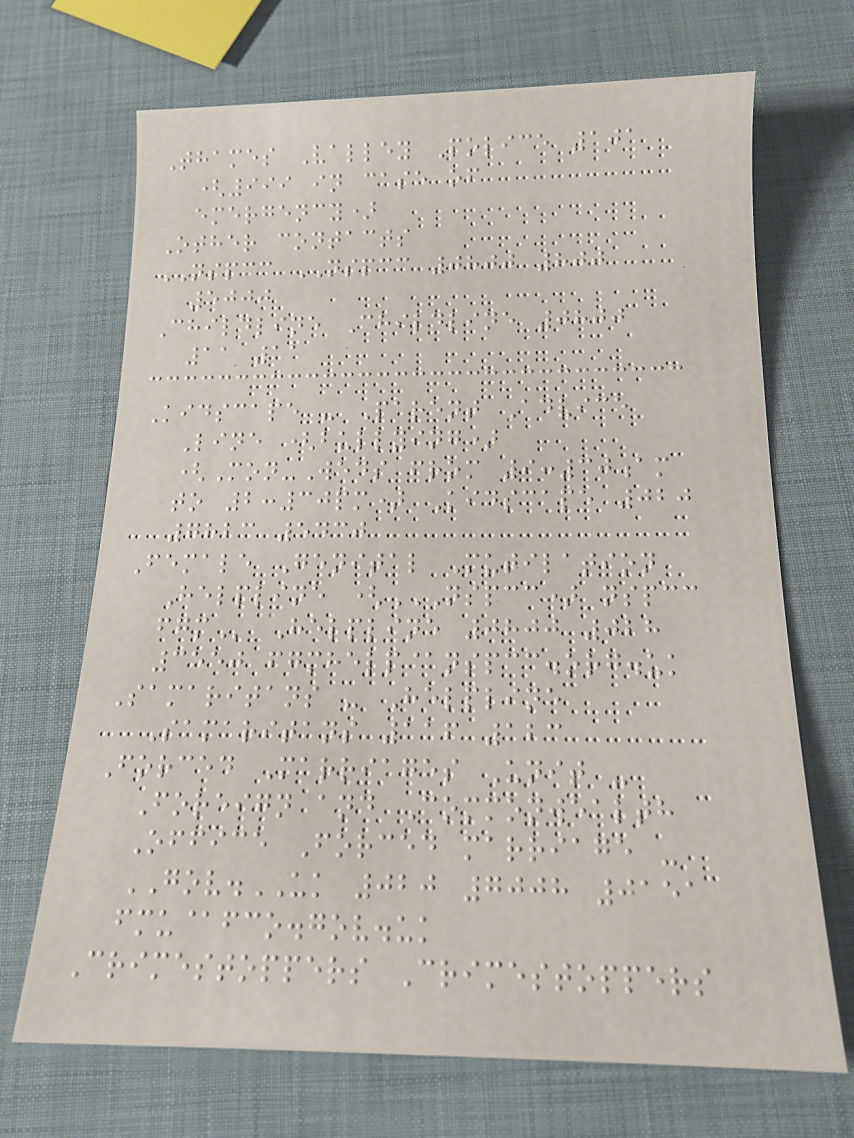Thames Valley Police 101
(999 in case of
emergency)
Other contacts
NSPCC NSPCC 0800 800
5000
Childline Childline 0800
11 11
Kidscape - Parent Advice
Line (bullying)
(Mon-Weds from 9:30am
to 2:30pm) Kidscape 020
7823 5430
Female Genital Mutilation
Helpline (NSPCC) NSPCC
FGM Helpline 0800 028
3550 fgmhelp@nspcc.org.uk
Samaritans - Helpline
Samaritans 116 123
Forced Marriages Unit -
Foreign and Commonwealth
Office Forced marriage -
GOV.UK 020 7008 0151
fmu@fco.gov.uk
Crimestoppers Crimestoppers
